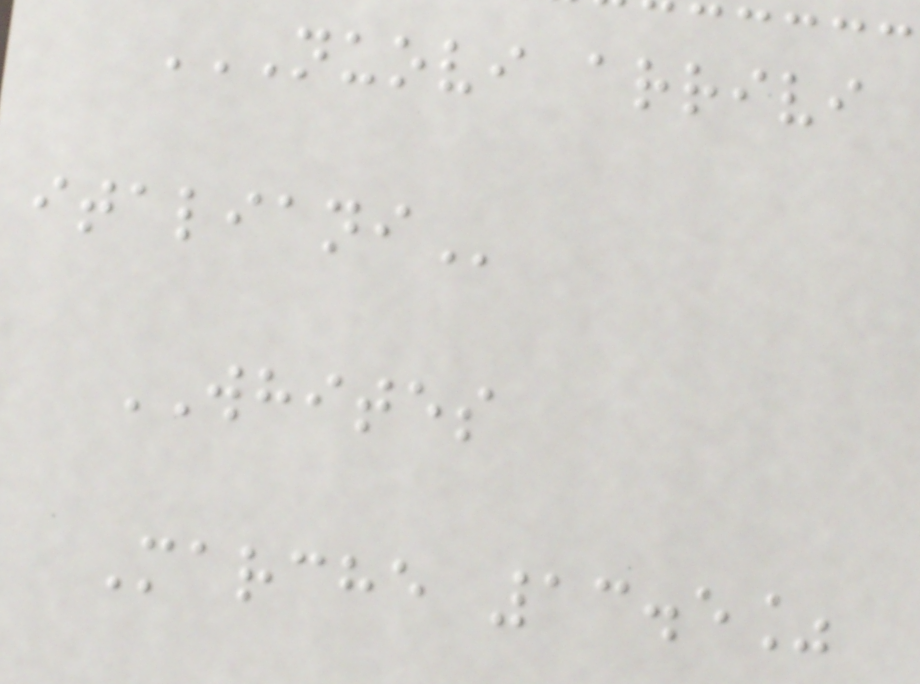NUOVI ARRIVI
ITALIANI
WHITES
Marche 13.5%
